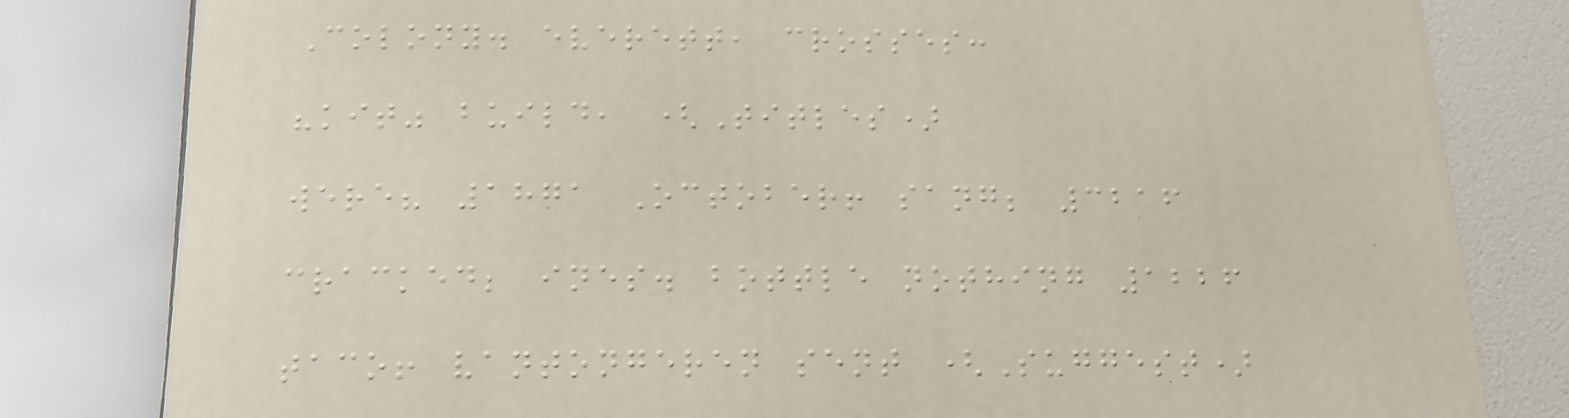Colony. everett, crosses:
"kit" build, (Titles)
were? 1871 October! sang; 3216
cracked; ines. bottle nothing 1226
taco! vantongeren sent (Suggest)
